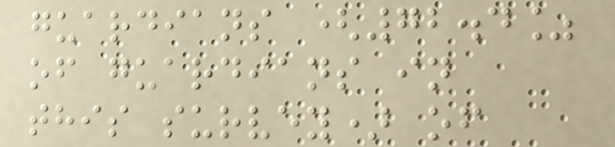guardians (72.4%
of guardians in
this survey) of
